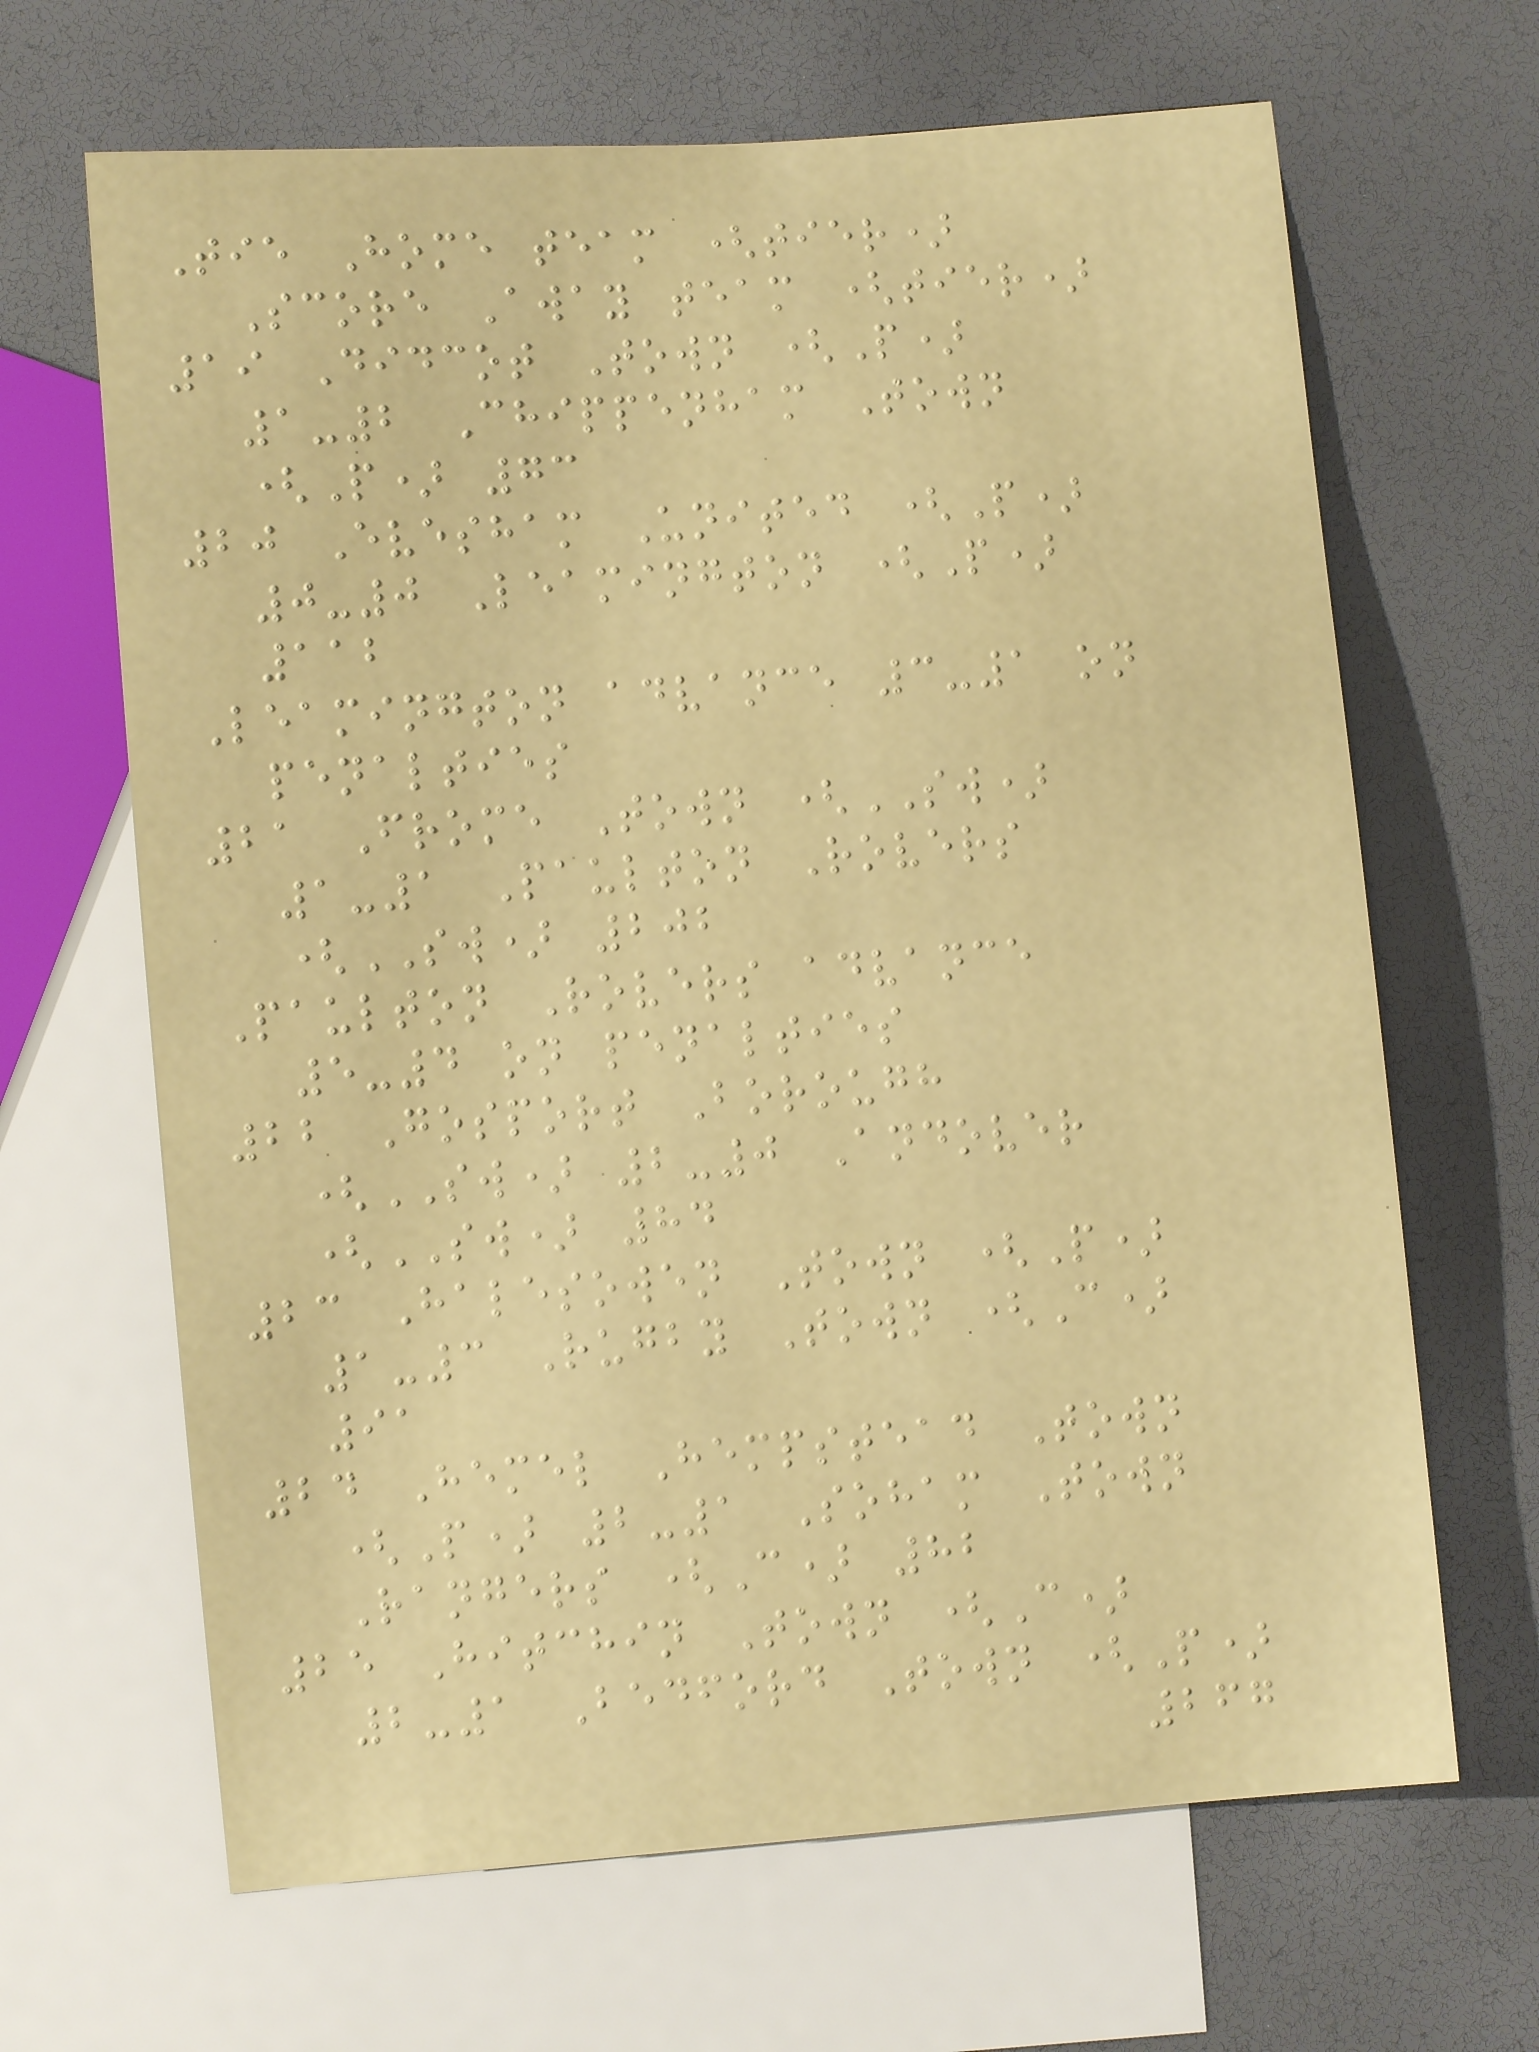Tie Home team (tier)
Score Away team (tier)
19 Didcot Town (P)
1-2 Chippenham Town
(P) 73
20 Evesham United (P)
0-0 Leamington (P)
112
Leamington advance 3-1 on
penalties
21 Frome Town (SW)
1-1 Paulton Rovers
(SW) 202
Paulton Rovers advance
5-4 on penalties
22 Gosport Borough
(SW) 2-0 Andover
(SW) 84
23 Halesowen Town (P)
1-3 Rugby Town (C)
91
24 Hemel Hempstead Town
(P) 2-1 Soham Town
Rangers (C) 82
25 Hitchin Town (C)
2-1 Bedford Town (P)
267
